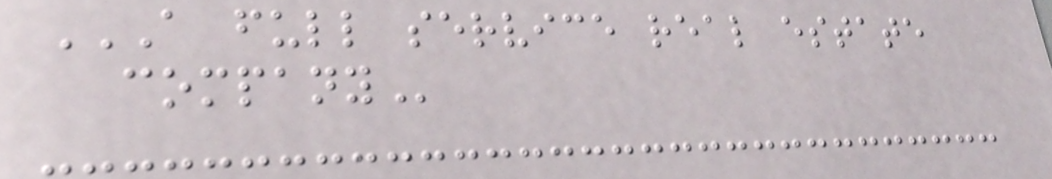A FULL SERVICE REAL ESTATE
COMPANY
